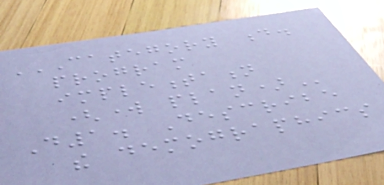CATEGORY D.
PROGRAM
IMPLEMENTATION
(WORK PLAN)
D1. Describe
the demographics
